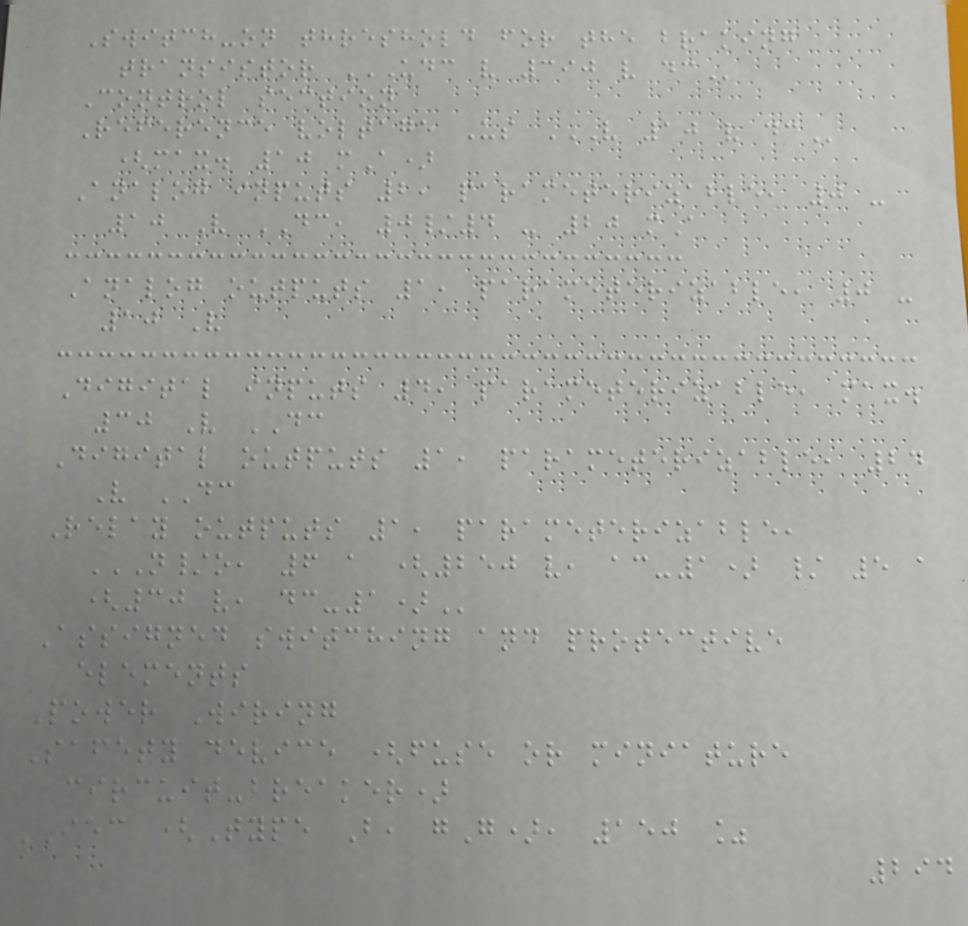Switch-on threshold for the braking
transistor UDC V 390 V DC
Control section
Reference voltage Us V 10 V DC
(max. 10 mA)
Analog inputs 2, parameterizable, 0 -
10 V DC, 0/4 - 20 mA
Analog outputs 1, parameterizable, 0 -
10 V
Digital inputs 4, parameterizable, max.
30 V DC
Digital outputs 1, parameterizable, 24
V DC
Relay outputs 1, parameterizable,
N/O, 6 A (250 V, AC-1) / 5 A
(30 V, DC-1)
Assigned switching and protective
elements
Power Wiring
Safety device (fuse or miniature
circuit-breaker)
IEC (Type B, gG), 150 %
294
